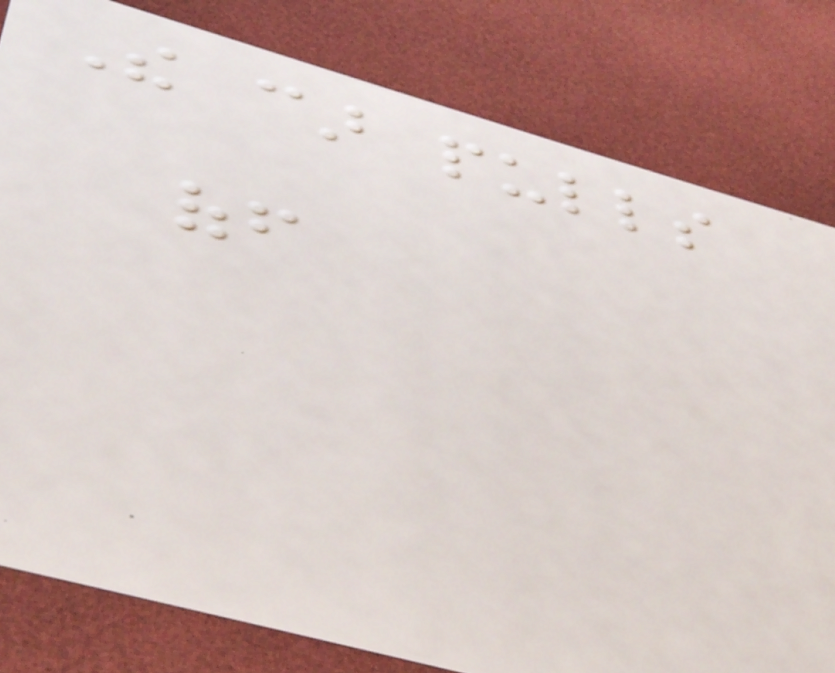The car pulls
off
